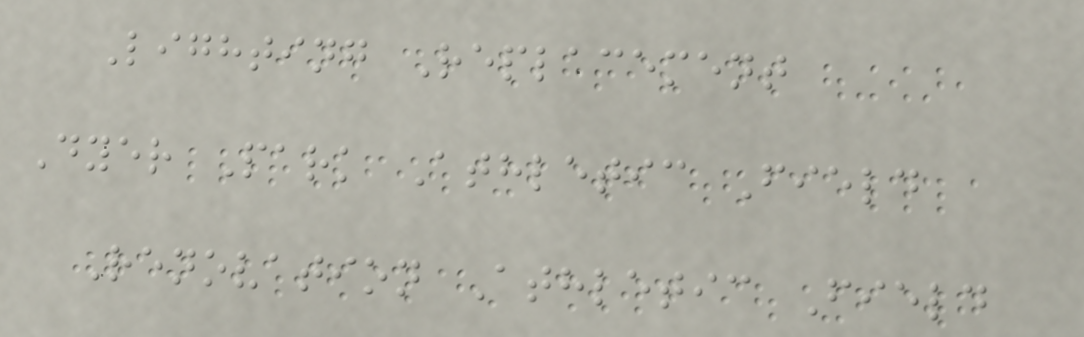Lighting Replacement
Dyer Park Athletic Field
Renovation Athletic Field
